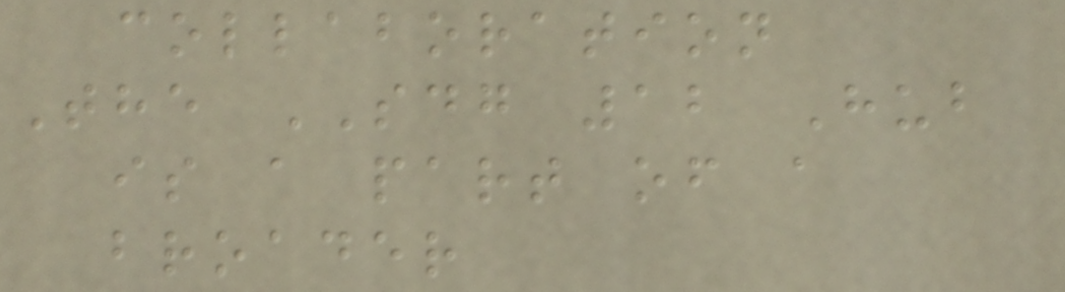collaboration
The SDG 12 Hub
is a part of a
broader
